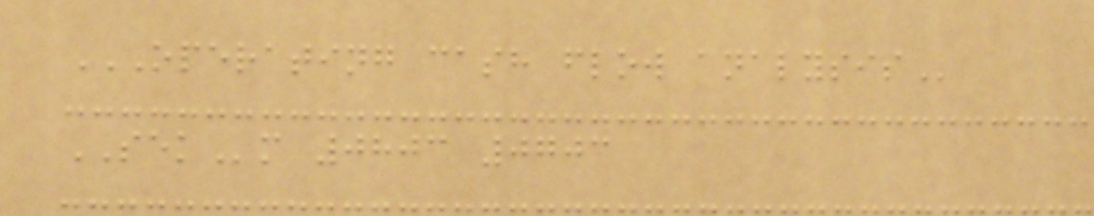OPERATING CASH FLOW ANALYSIS
SEKm 0803 0703
